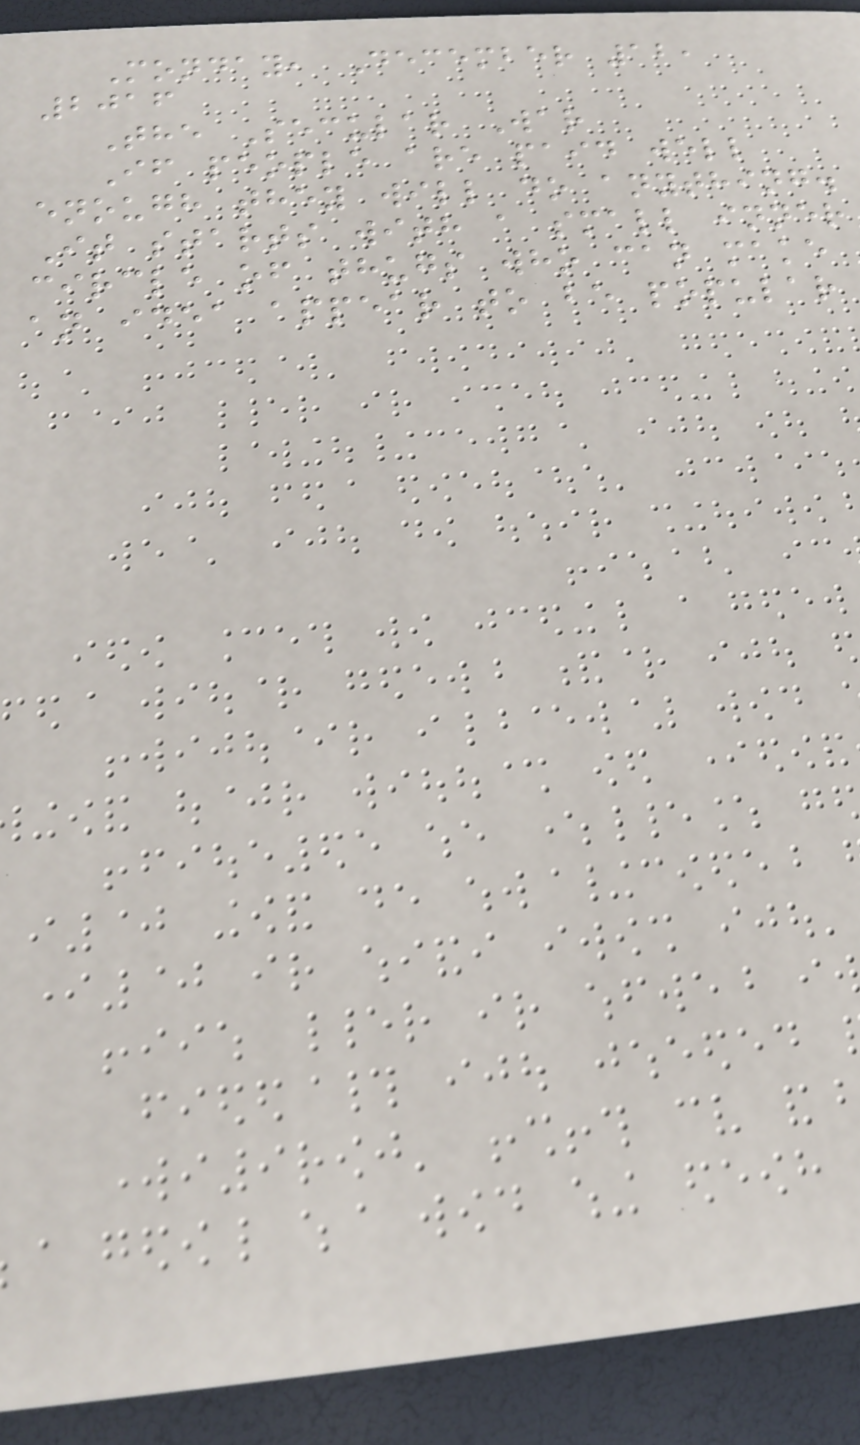Monday, December 12,
2016
The Secular War
If people are paid well
enough they will do anything.
It starts with a small inner
circle of thugs who can make
an idea appear to be popular
